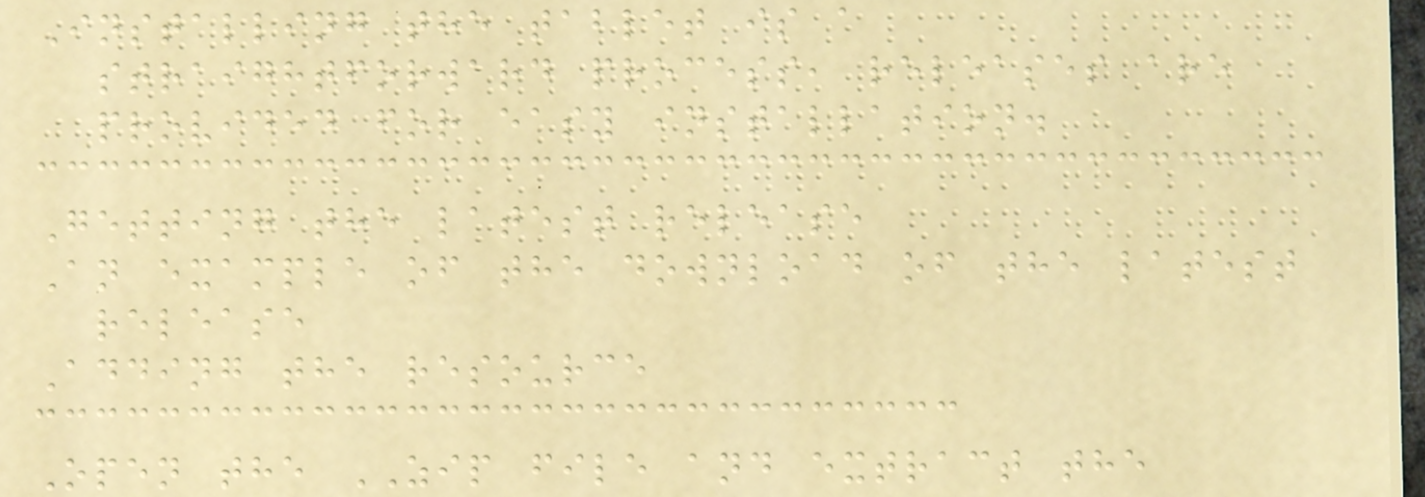Installing the tablet is a
straightforward process, releases are
provided for easy installation.
Getting the latest release
An example of the download of the latest
release
Adding the resource
Open the ZIP file and extract the
